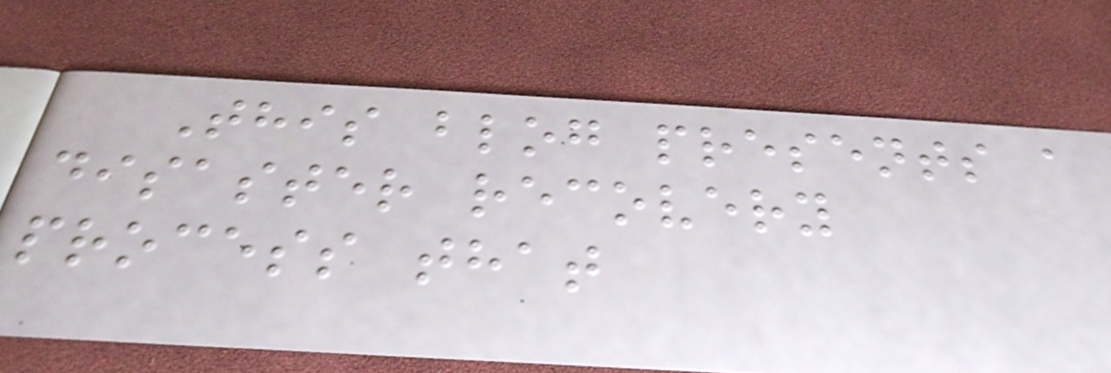This blog presents a
disaster recovery
process that
